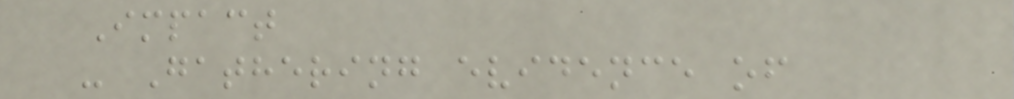Impact
- Gathering evidence of
